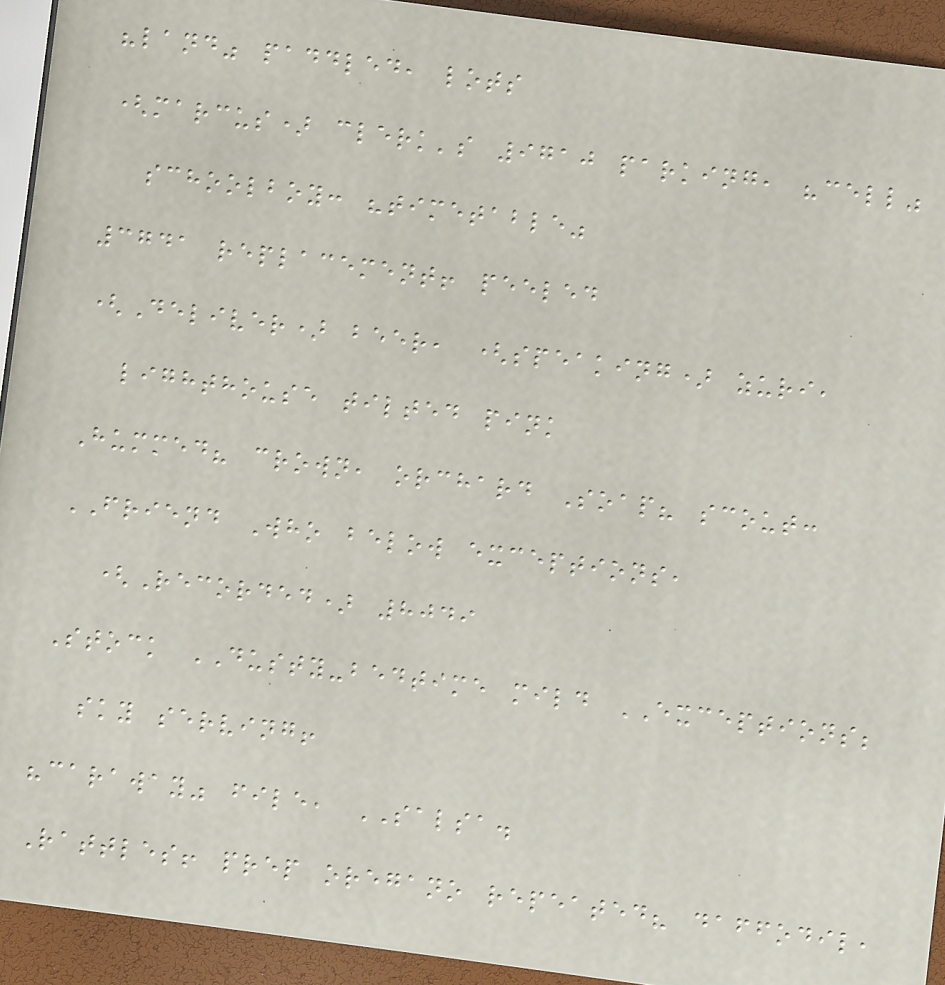"land" paddled, lots
(marcus) clerk's 9710 parking, "cell"
schoolboy: "timetable"
3741 replacement! peeled
(Deliver) beer, (speaking) zuri,
lighthouse tilted pink
Hummed? crown, orchard Soap? scout:
FRIEND Who below exceptions,
(Recorded) 8049
Stock DUSTY-bedtime mild EXCEPTIONS;
sky serving!
"caraway" file, SALSA.
Rattles! prep oregano repeated? daffodil,
